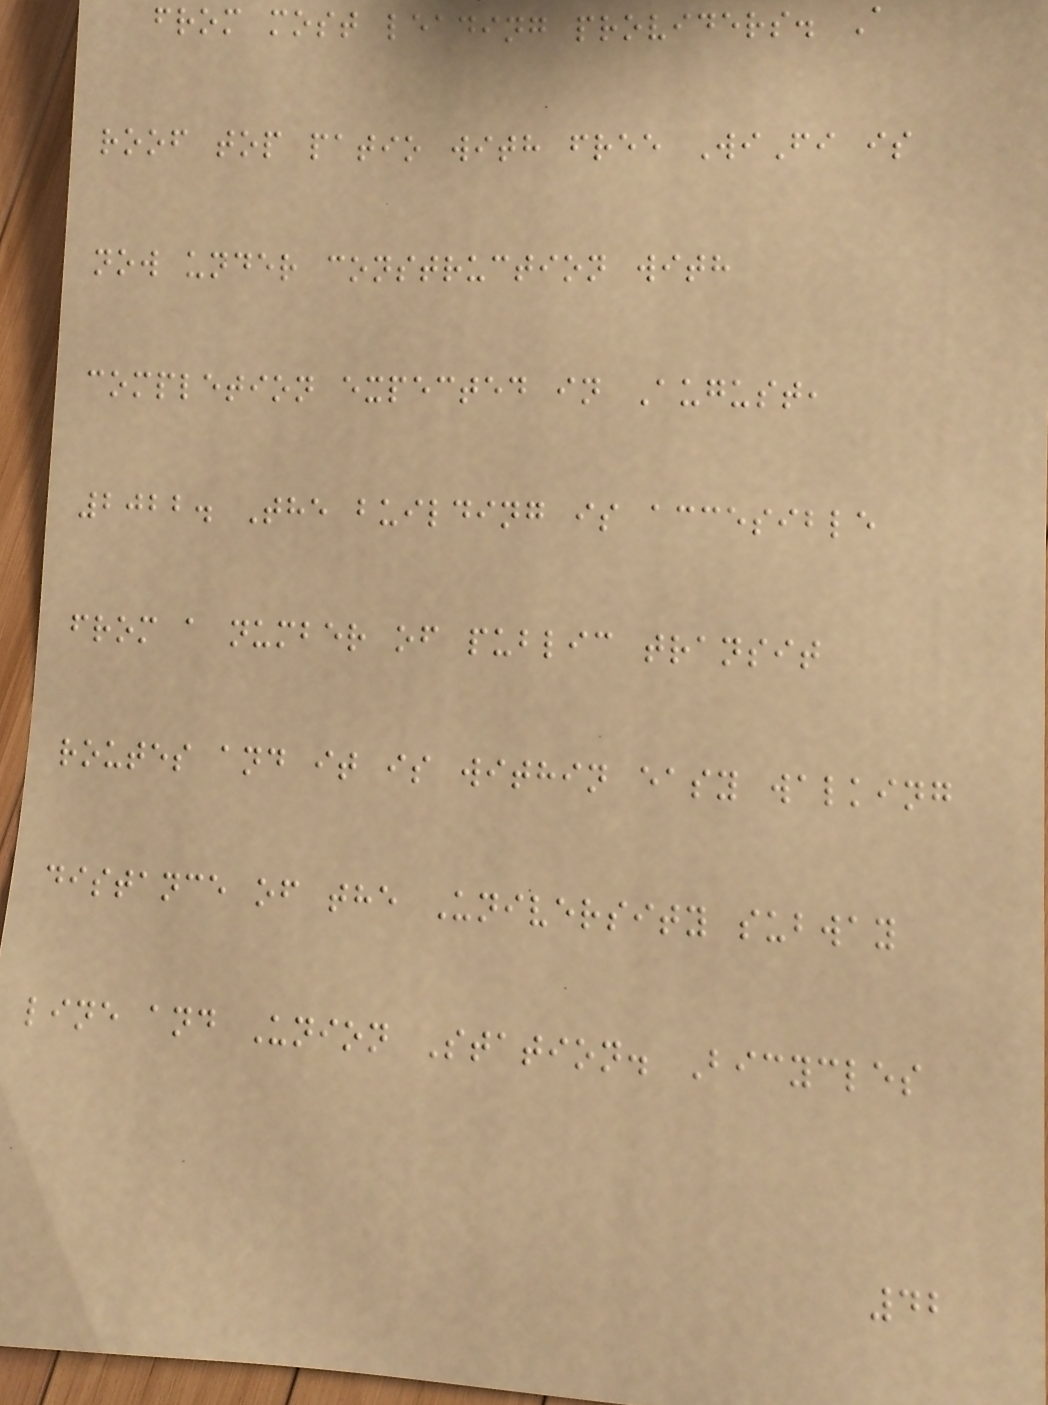from most leading providers. A
roof top patio with free WiFi is
now under construction with
completion expected in August,
2022. The building is accesible
from a number of public transit
routes and it is within easy walking
distance of the University subway
line and Union Station. Bicycles
42
